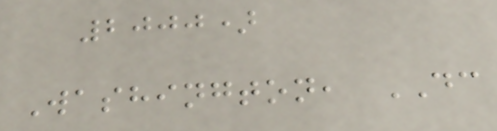2000)
Washington, DC
